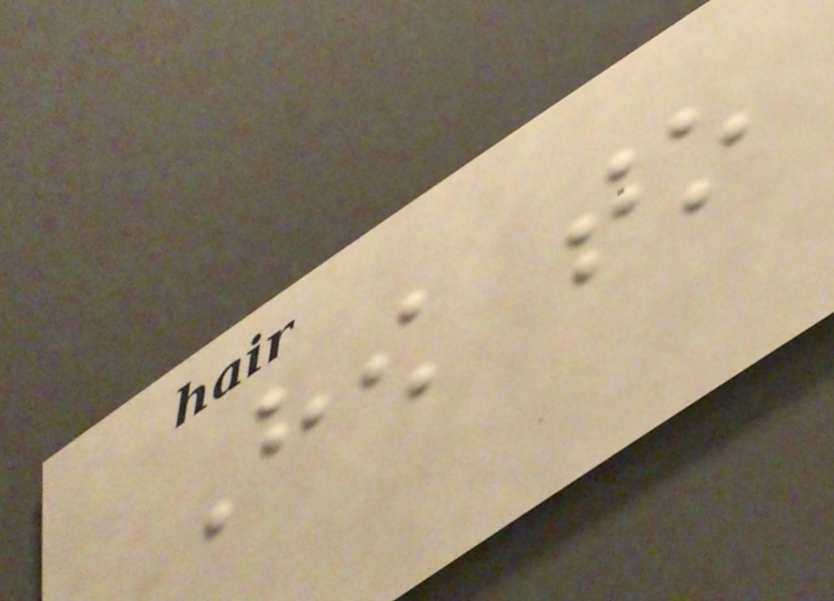How to
